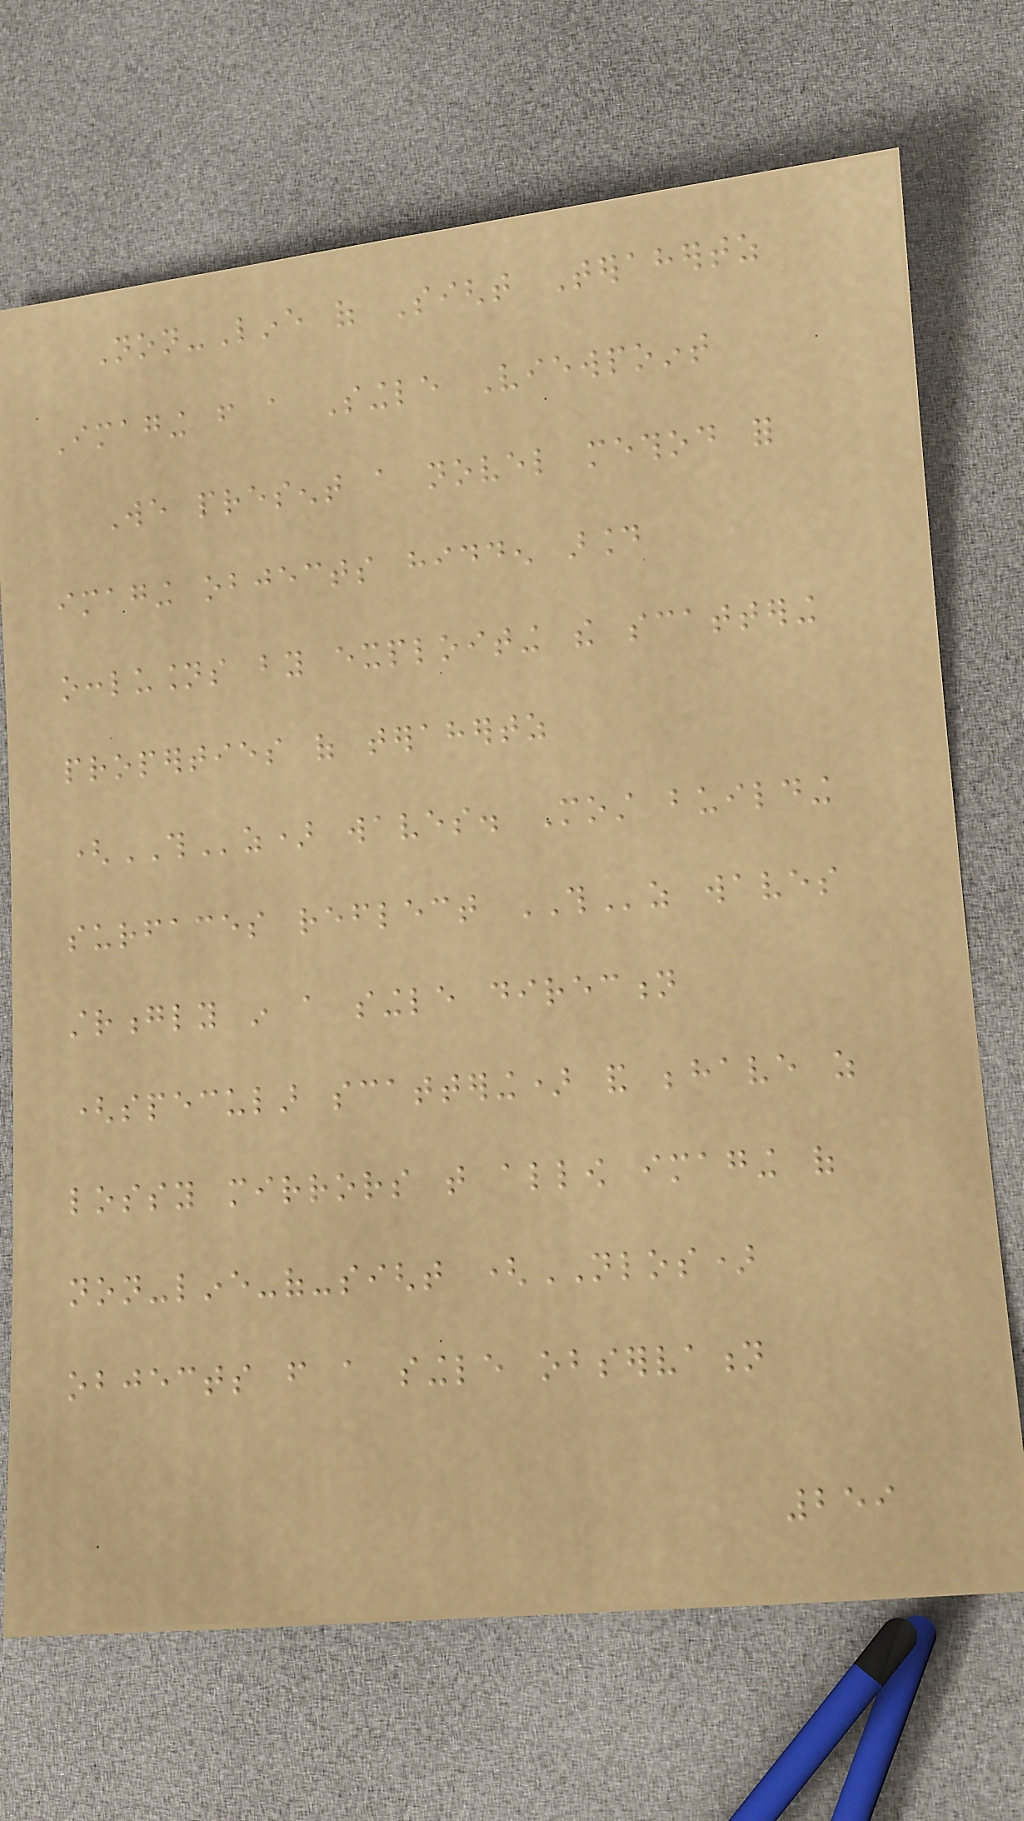Non-Line of Sight Terahertz
Imaging from a Single Viewpoint
We present a novel method for
imaging objects hidden around
occlusions by exploiting the scattering
properties of terahertz
(THz) waves. Most building
surfaces reflect THz waves
strongly in a single direction
(specular scattering) and behave as
lossy mirrors that allow imaging of
non-line-of-sight (NLOS)
objects from a single observation
259
